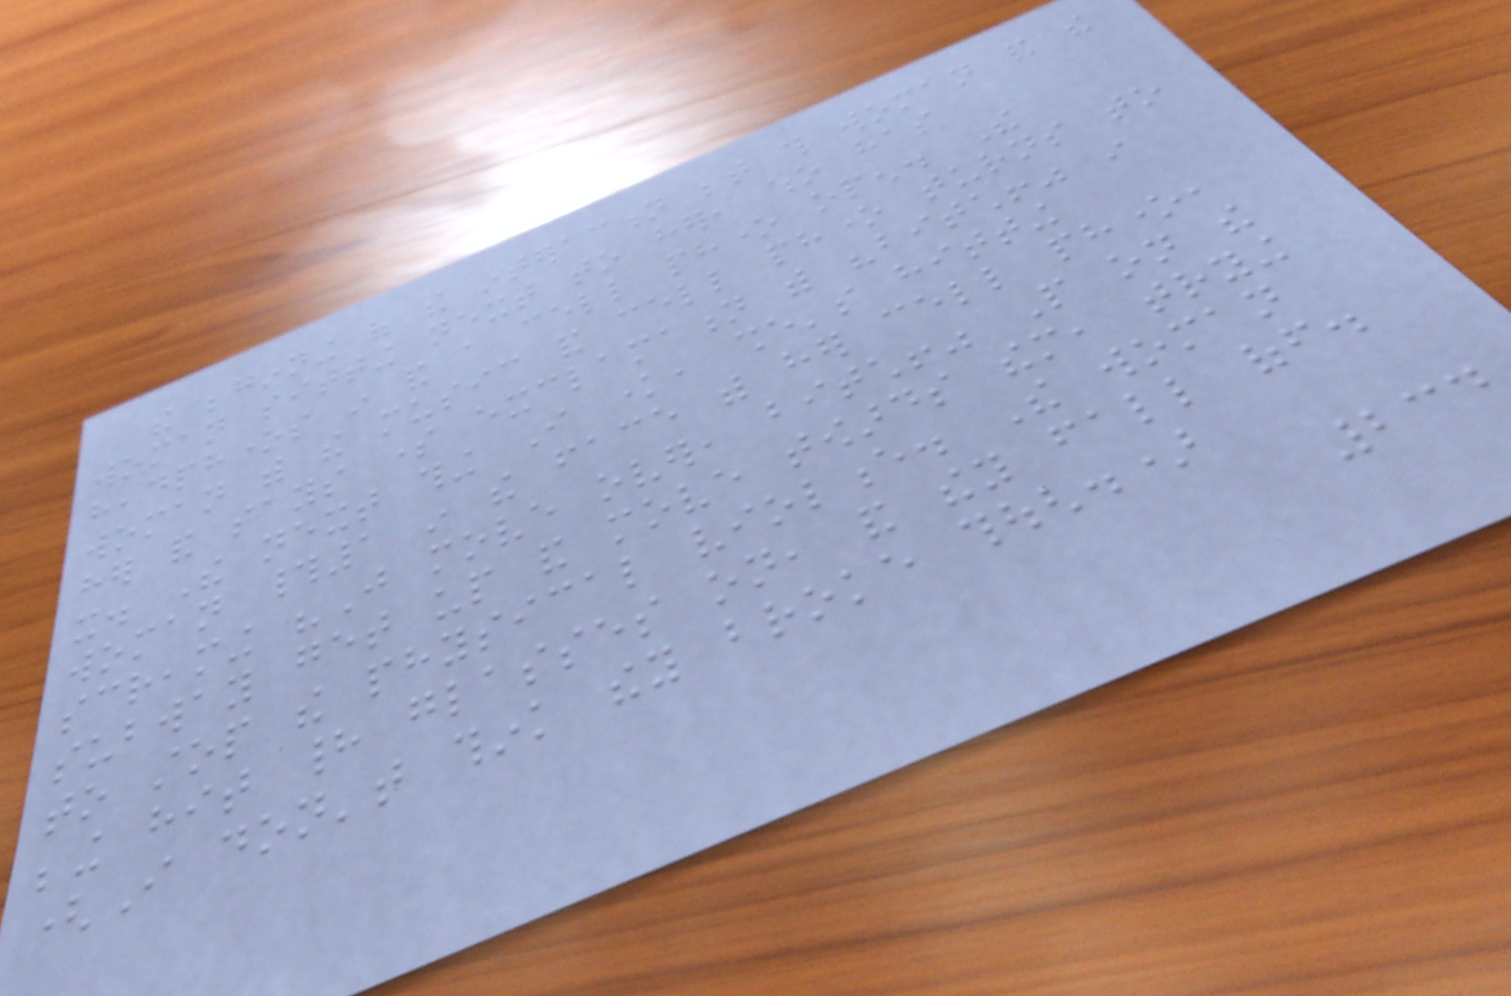the beginning of the interaction between this woman and the
woman sitting next to her, who has
headphones in and a cell phone open. The
woman with the music and cell phone turns to
her and says some exclamation with "bitch!" in
it. The next thing I know, she's hitting
woman #1 in the face with her cell phone,
screaming "Just move over, bitch!" People on the
subway get up and move towards them, trying
to stop the physical violence. The woman
being hit had glasses on, and they fall off.
(I don't think they broke though.)
234
